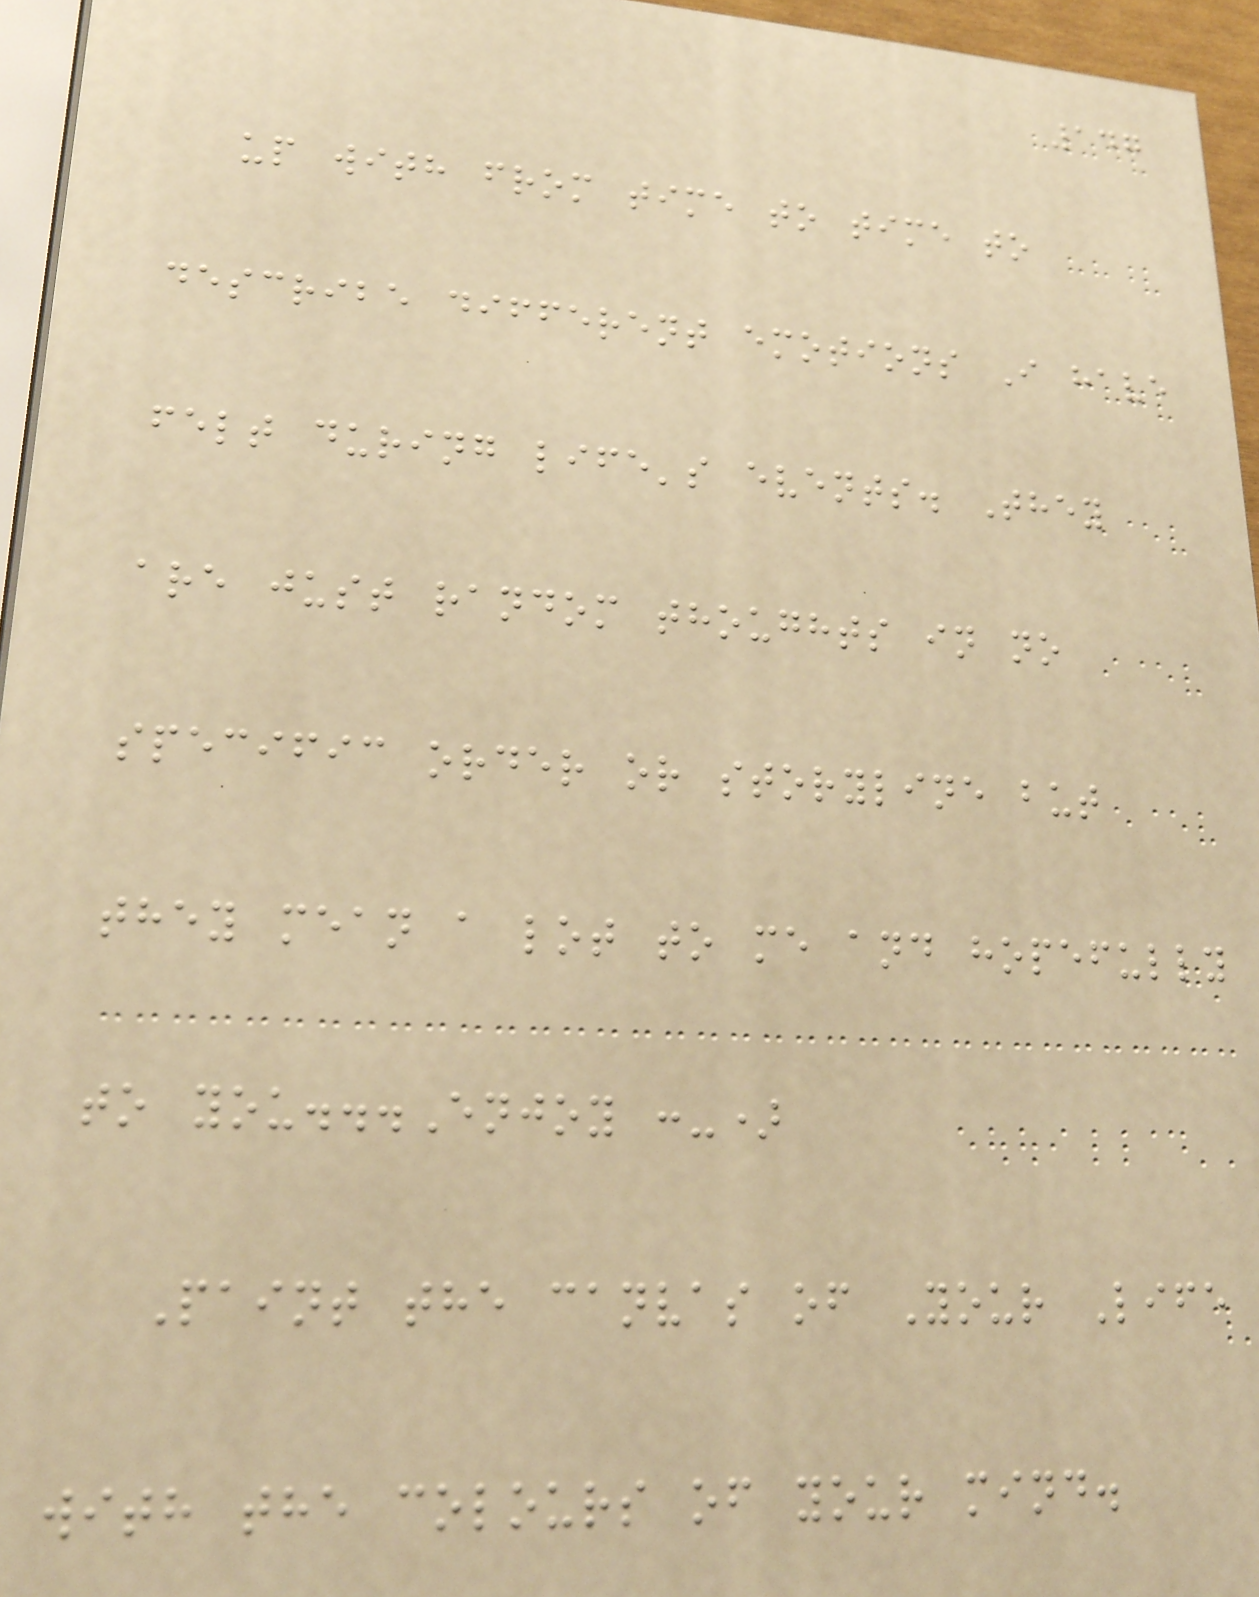147
up with from time to time to
describe different emotions I have
felt during life's events. They
are just random thoughts in no
specific order or storyline but
they mean a lot to me and hopefully
to you...Enjoy :-)
Paint the canvas of Your Life
with the colours of your mind.
